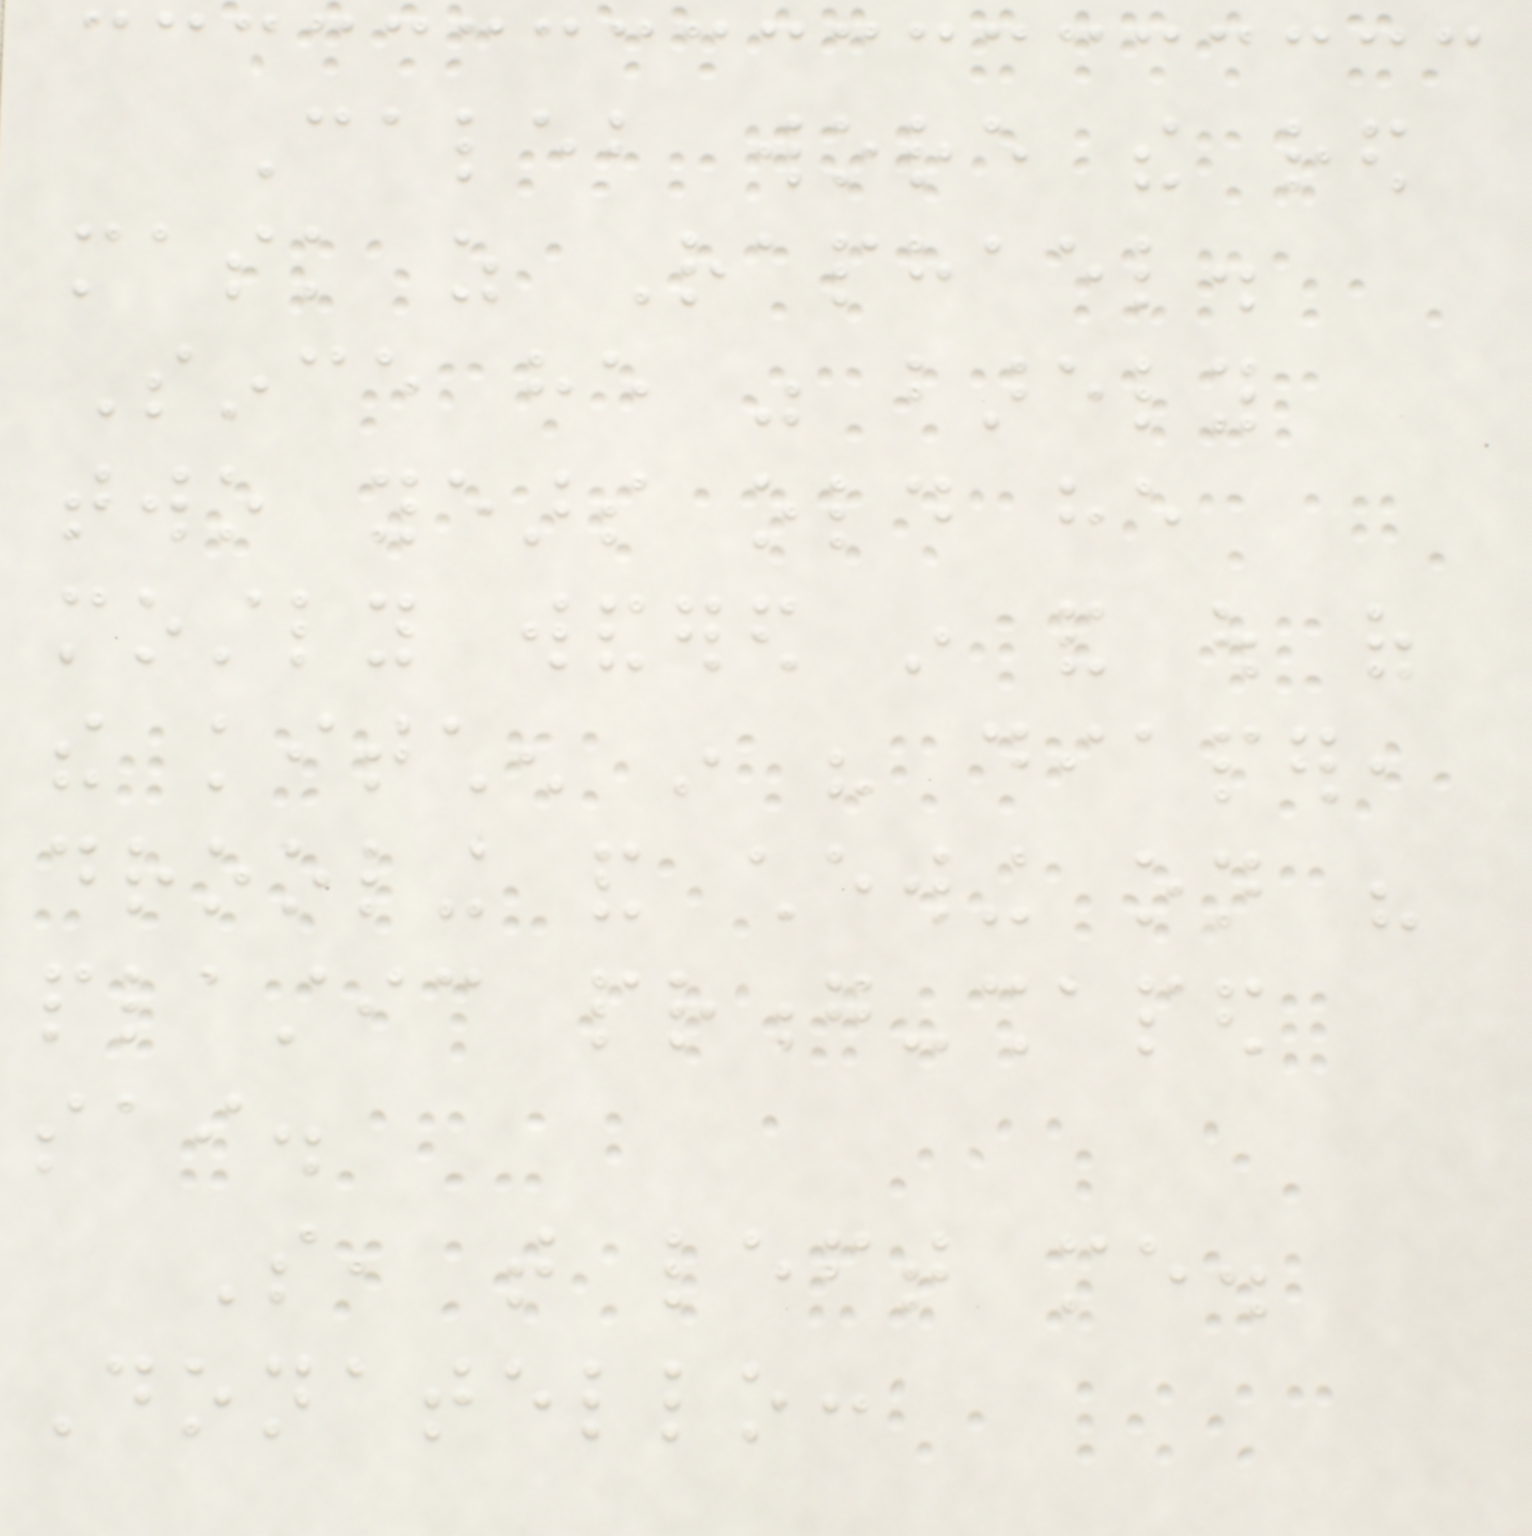Caleb wore the red
mask as Raphael.
Since he was barely
two years old he
mostly wandered in and out of
the kitchen in his diaper,
drooling and chewing on his
plastic prong-shaped
sai.
So, that left me.
Donatello:
